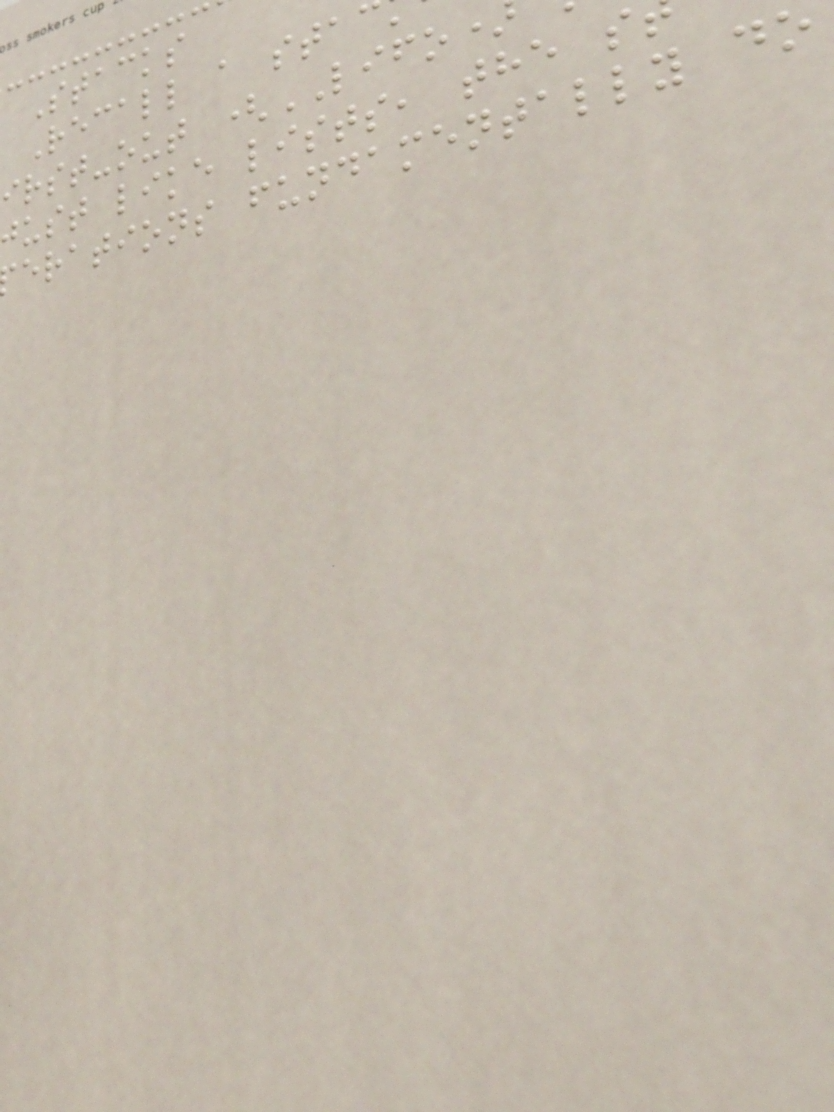Stacks
Recall a sta
irst-out (LIFO
ust like lists, the s
erations fundamentally do
